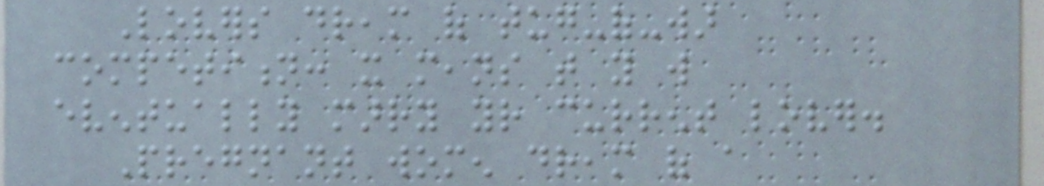Lovers dream of tug-of-war
competition: it means that you will
eventually marry your current lover.
Pregnant women dream of a
